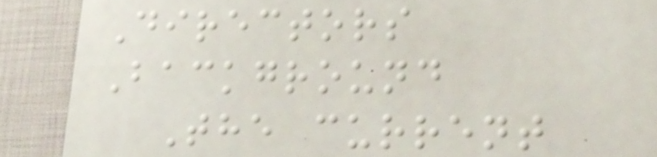Directors
Background
The current
